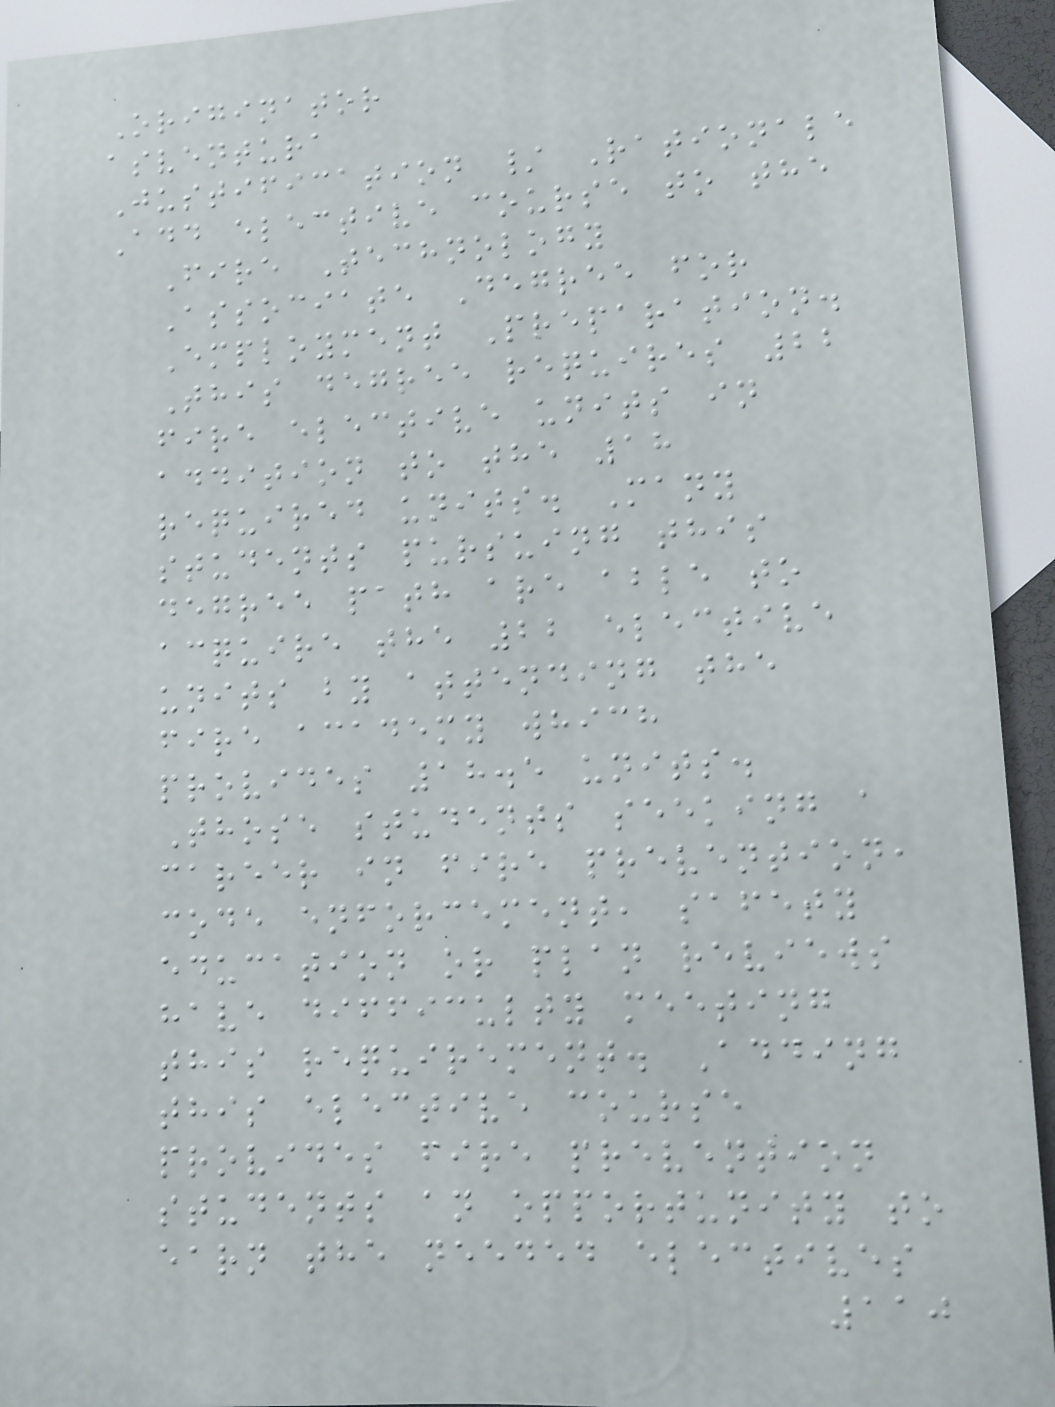Originator
asventura
Justification / Rationale
Add elective course to the
Fire Technology
Associate Degree for
Employment Preparation.
This degree requires 22
fire elective units in
addition to the 18
required units. Many
students pursuing this
degree path are able to
acquire the 22 elective
units by attending the
fire academy which
provides 18.5 units.
Those students seeking a
career in fire prevention,
code enforcement, safety
education or plan reviews
have difficulty meeting
this requirement. Adding
this elective course
provides fire prevention
students an opportunity to
earn the needed electives
110
